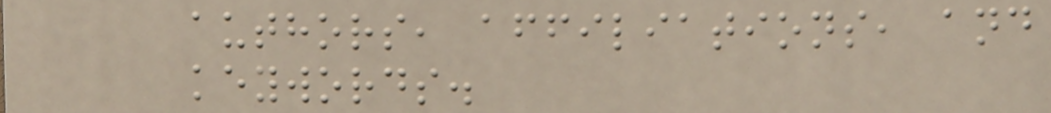authors, affiliations, and
keywords.
